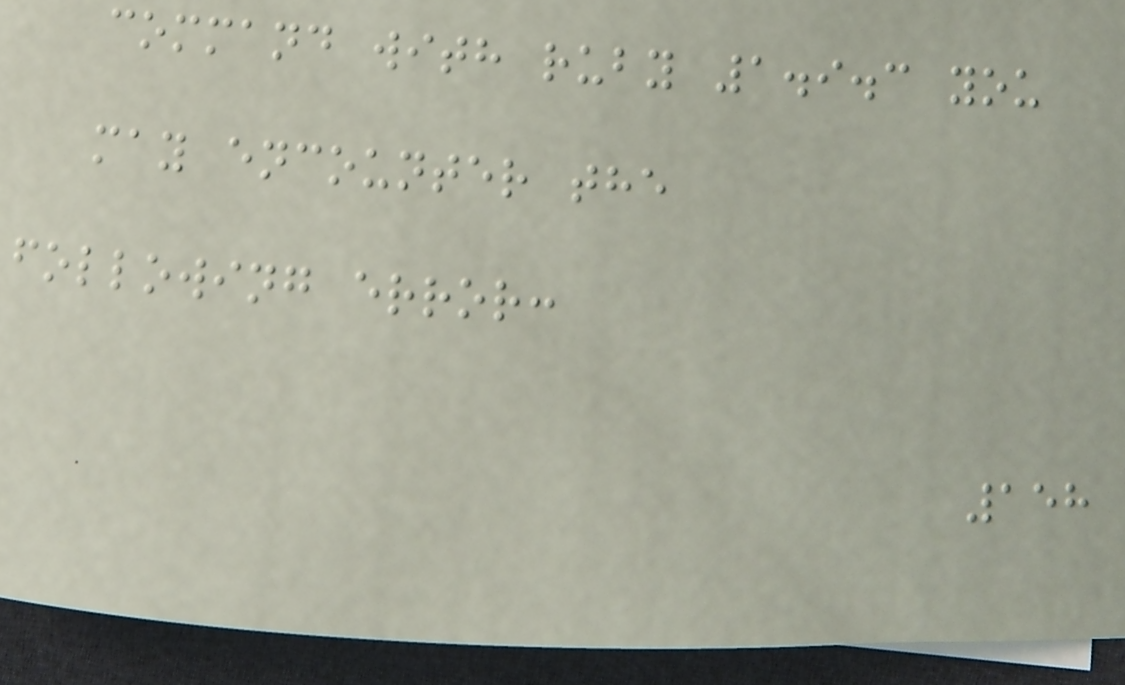command with ruby 1.9.3 you
may encounter the
following error:
158
